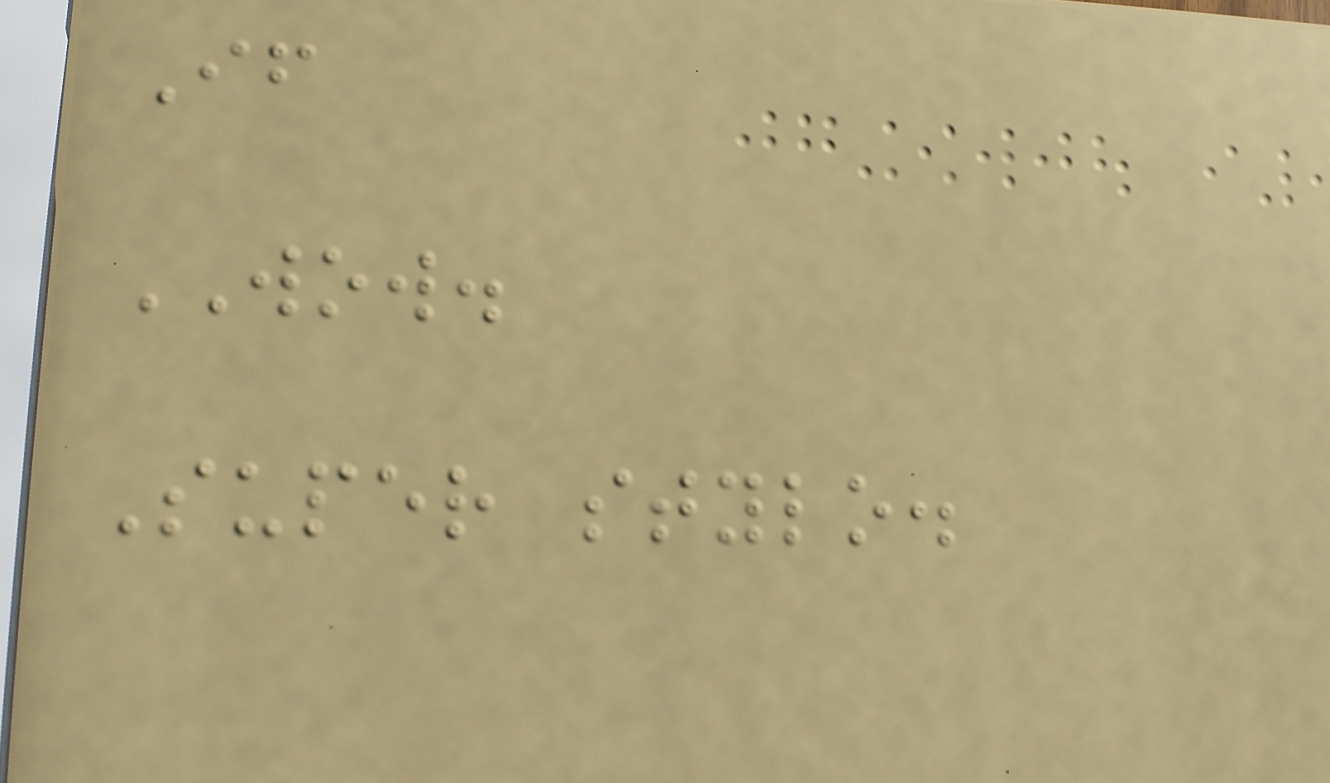If
WOW.
Super stylo.
